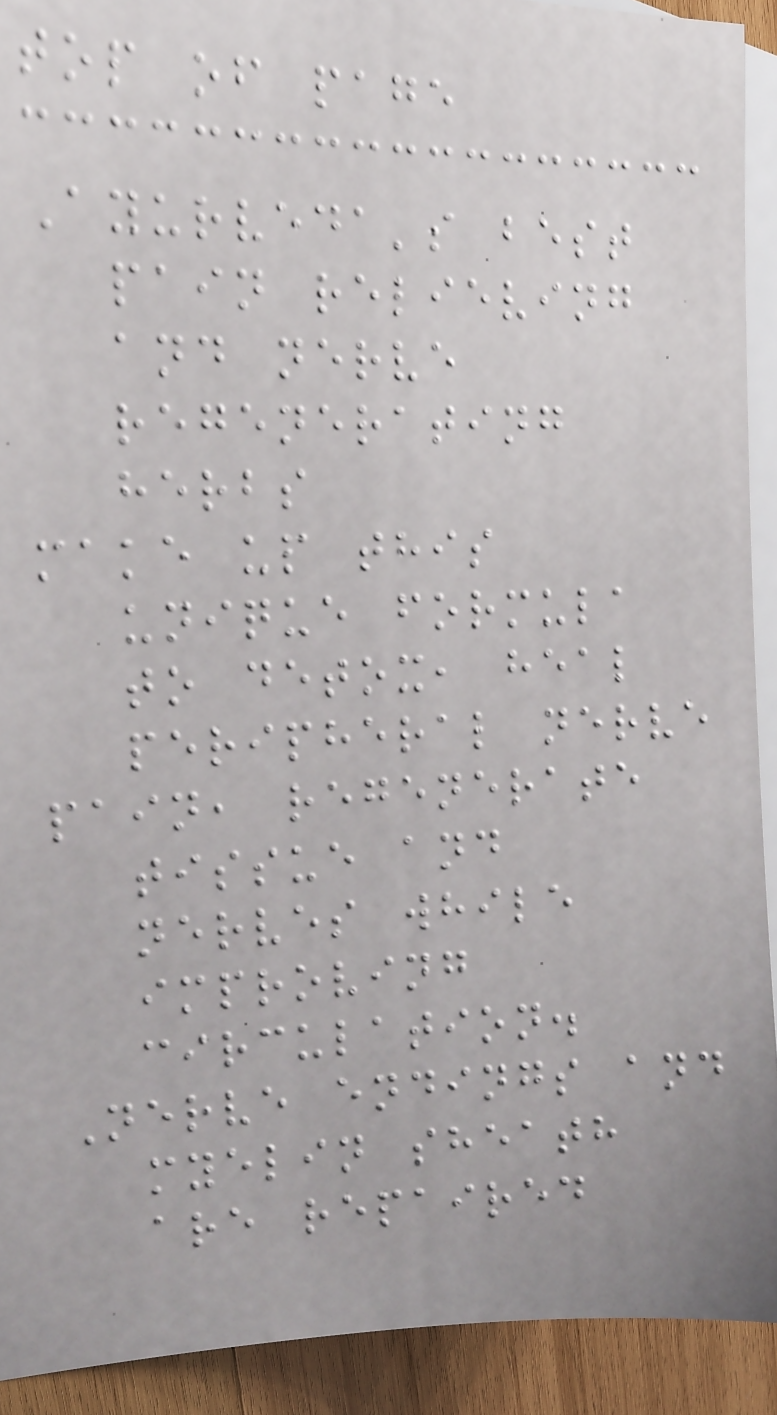top of page
Ayurveda's best
pain relieving
and nerve
regenerating
herbs
make up this
unique formula
to detox, heal
peripheral nerve
pain, regenerate
tissue and
nerves while
improving
circulation.
Nerve endings and
myelin sheath
are repaired
